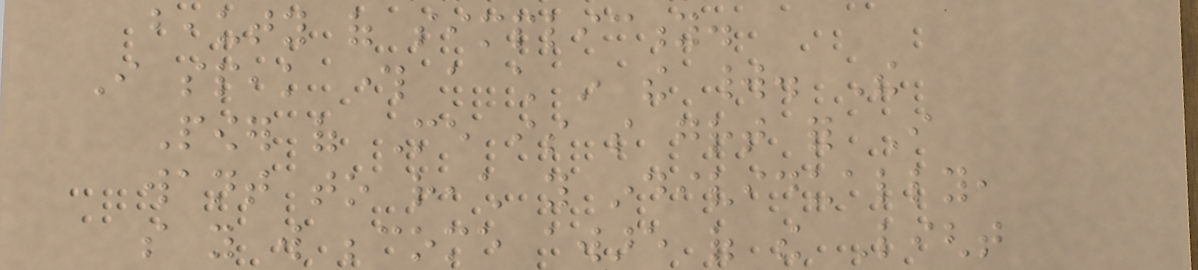beauty of simplicity.
I speak through a child in the world. The
Power of Me is so great for I
want to reach you individually,
so you will become aware of the Light
